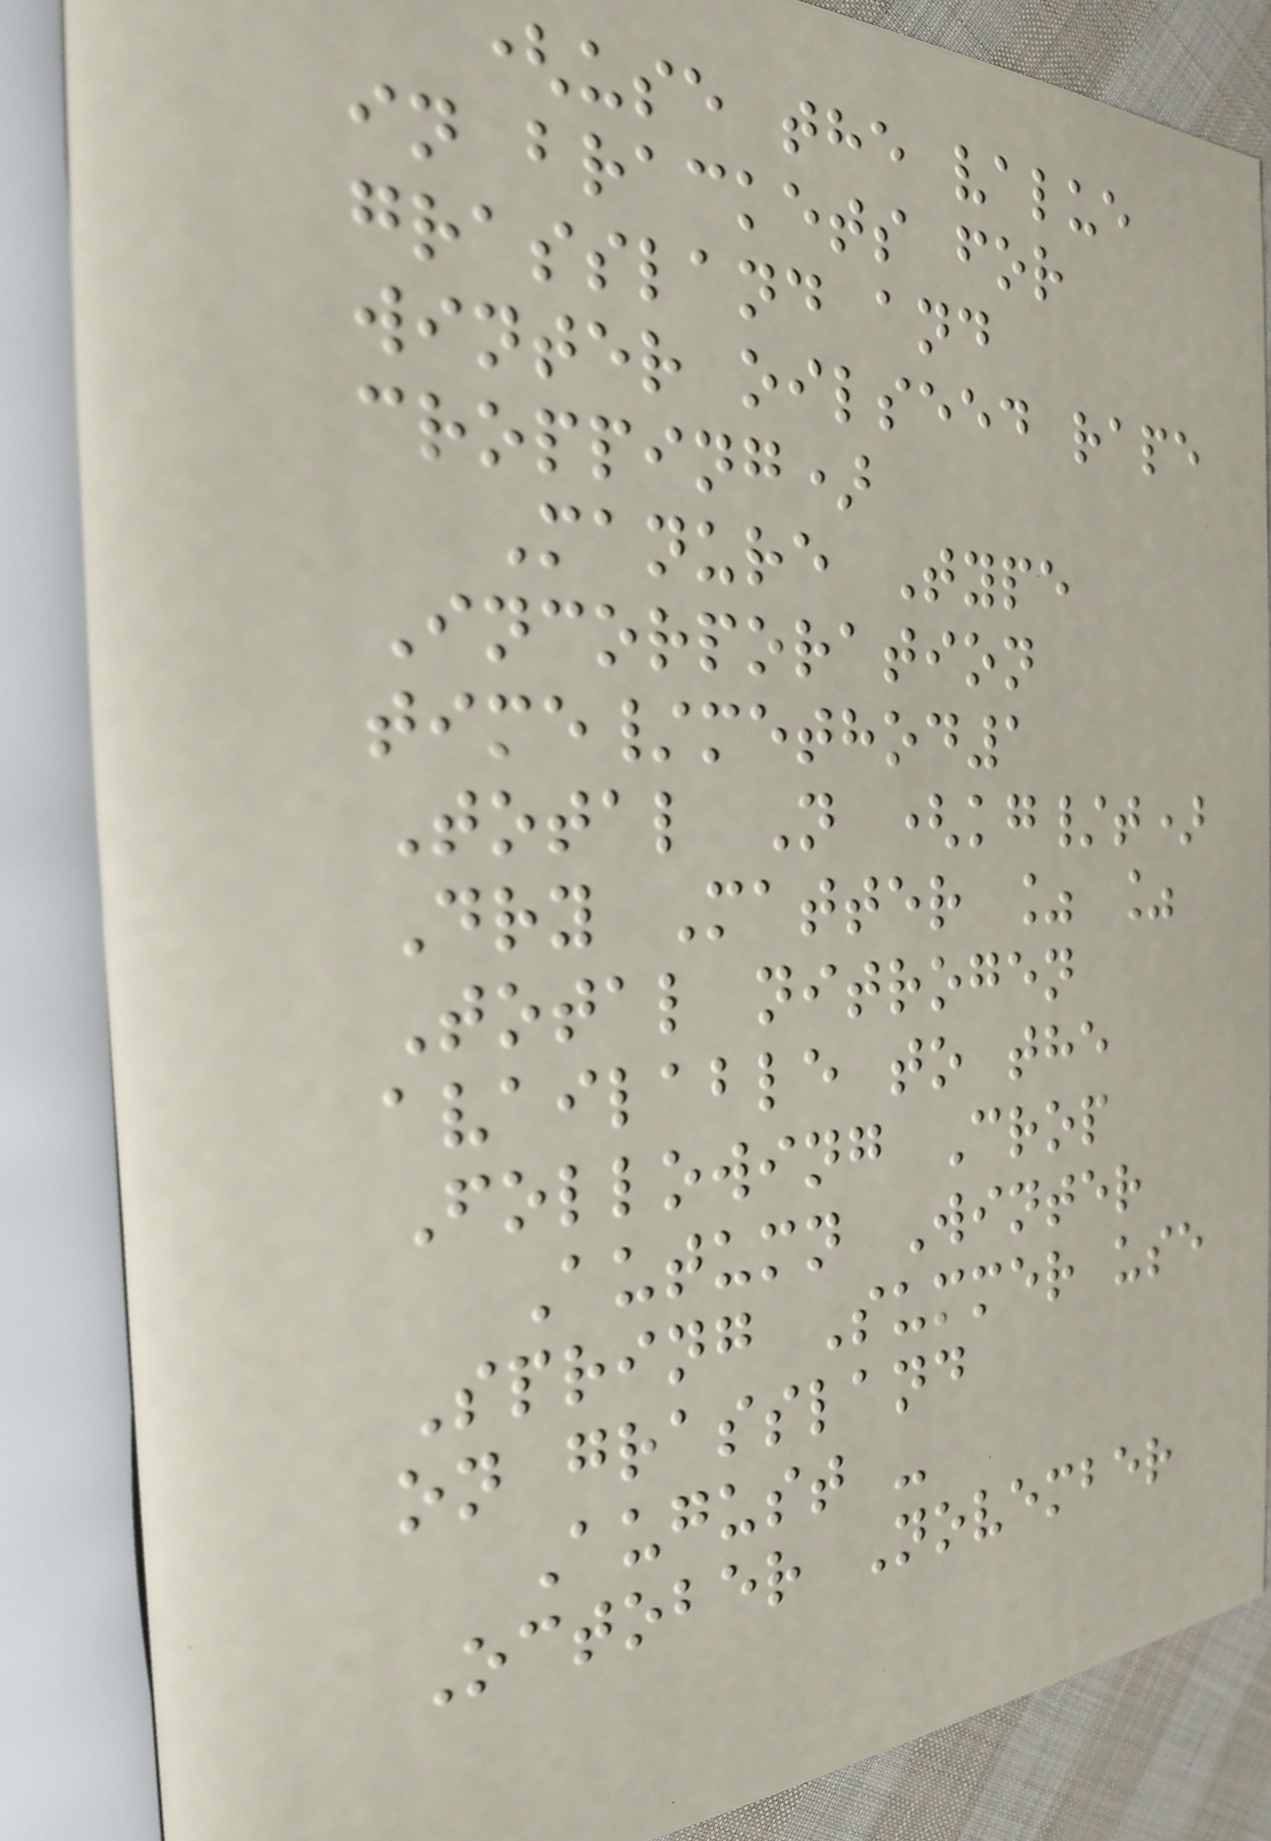(use the value
in brackets for
grassland and
winter oilseed rape
cropping)
Manure Type
Incorporation
time/method1
Total N (kg/t)
Dry Matter % %
Total nitrogen
available to the
Following Crop
Autumn Winter
Spring Summer use
on grassland
August -
October November
